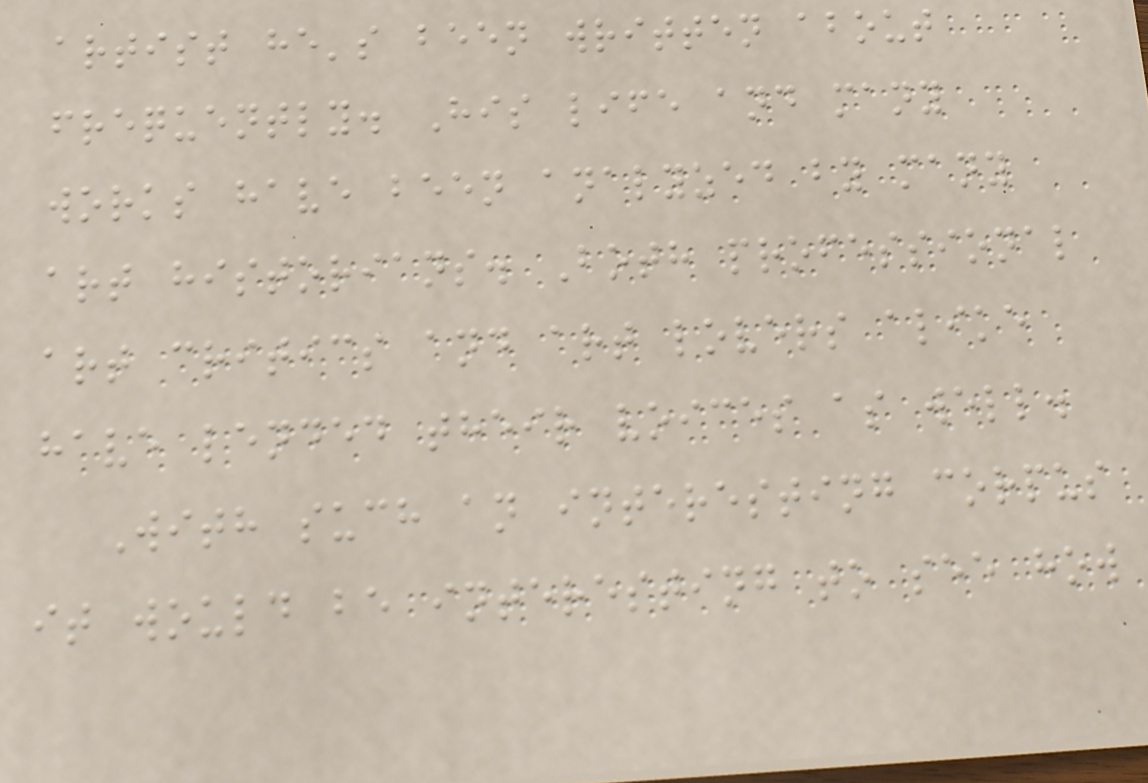artist he's been written about
frequently. His life and many
works have been analyzed by many
art historians. Both professional
art critics and art lovers alike
have lended their voices as well.
With such an interesting corpus
it would be interesting to see how
